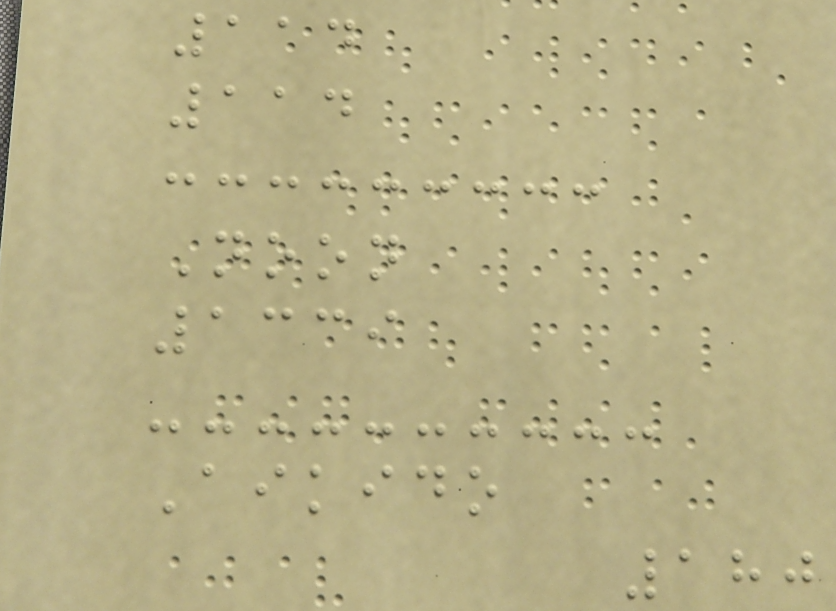114
114
Noon
1339
Aikido
180
